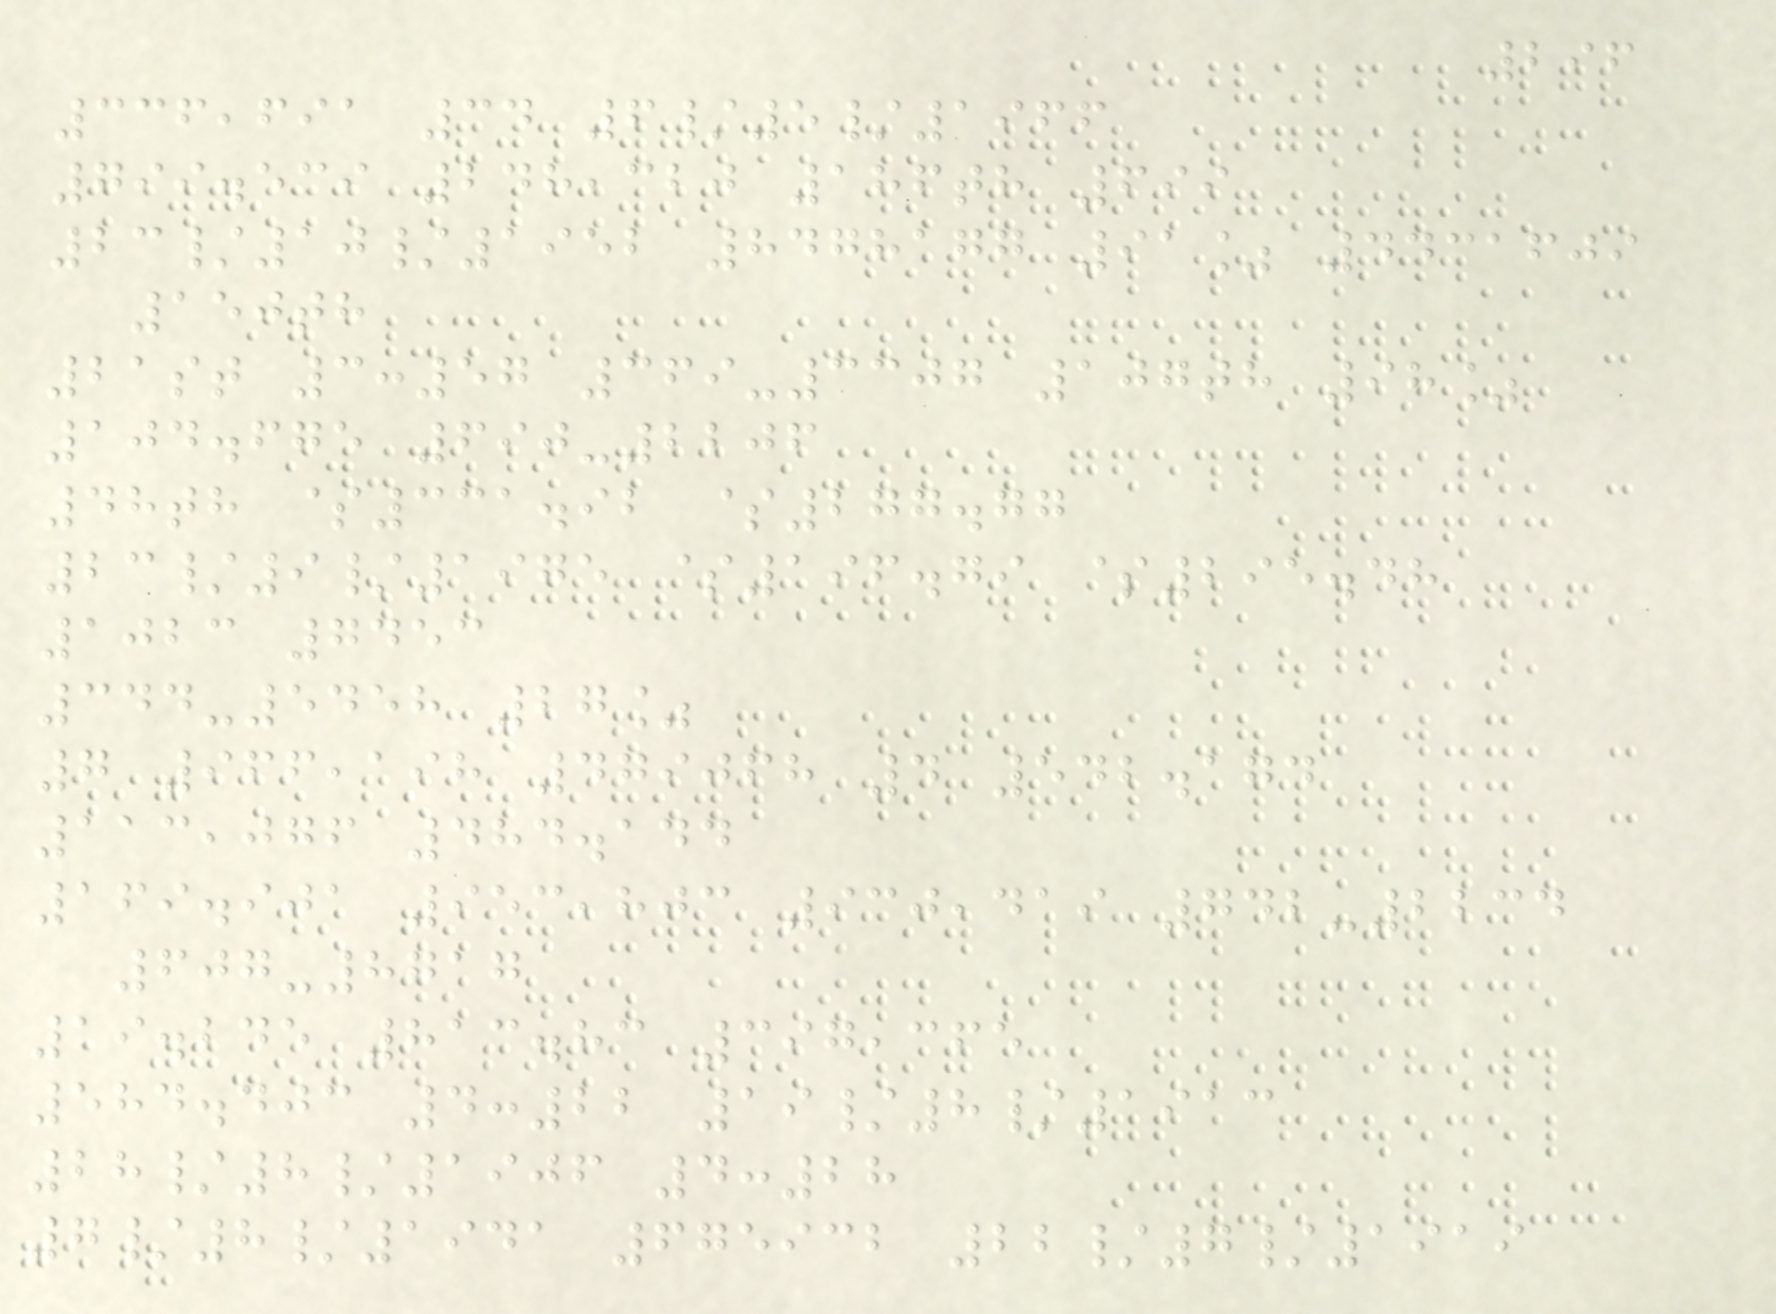296
336,691 34 6/5/1966
799.539 248,320 186th 699
23/10/1952 8478177 91% 4431609
150th
21st 3:57 369-3307 107th 98%
104.675 690-2206
48th $331.92 $277.77
23/9/1975 $196.79 $295.48
1023 7453
344-5458 27%
7 966,198 479068 4 542.174
113,076 484.144
169.901 953,803 930,419 742-2234
607-8717
19.245 813.83 397,365
584.403 4:22 19/8/1913
28/8/1906 4:28
7/8/1941 675932 22/7/1919
